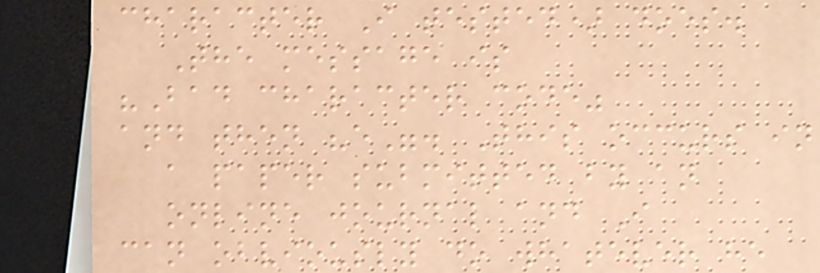character I tested) does.
The message is
"Bad character code"
and then "e". This occurs in
a paper submitted by an
online journal and I
can obviously do whatever he
